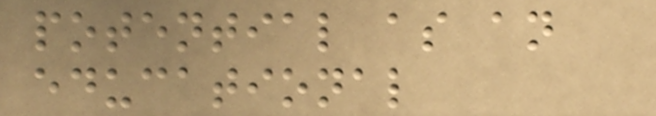potential as an
educational
